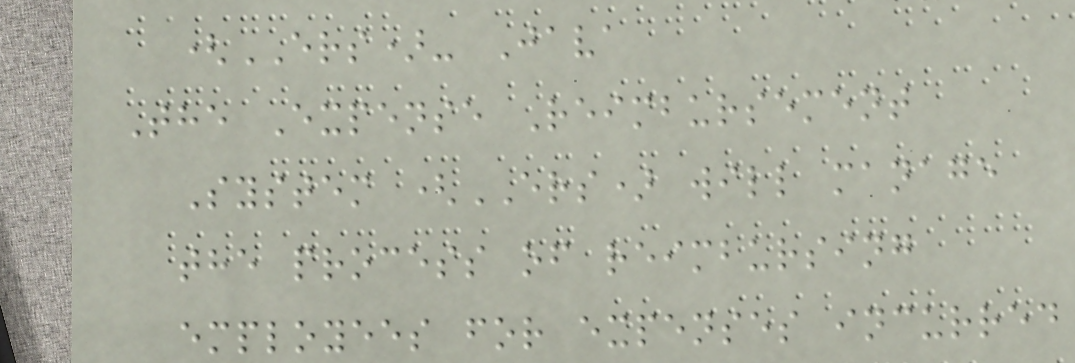(ERS)- Java
The Expense Reimbursement
System (ERS) will manage
the process of reimbursing
employees for expenses incurred
